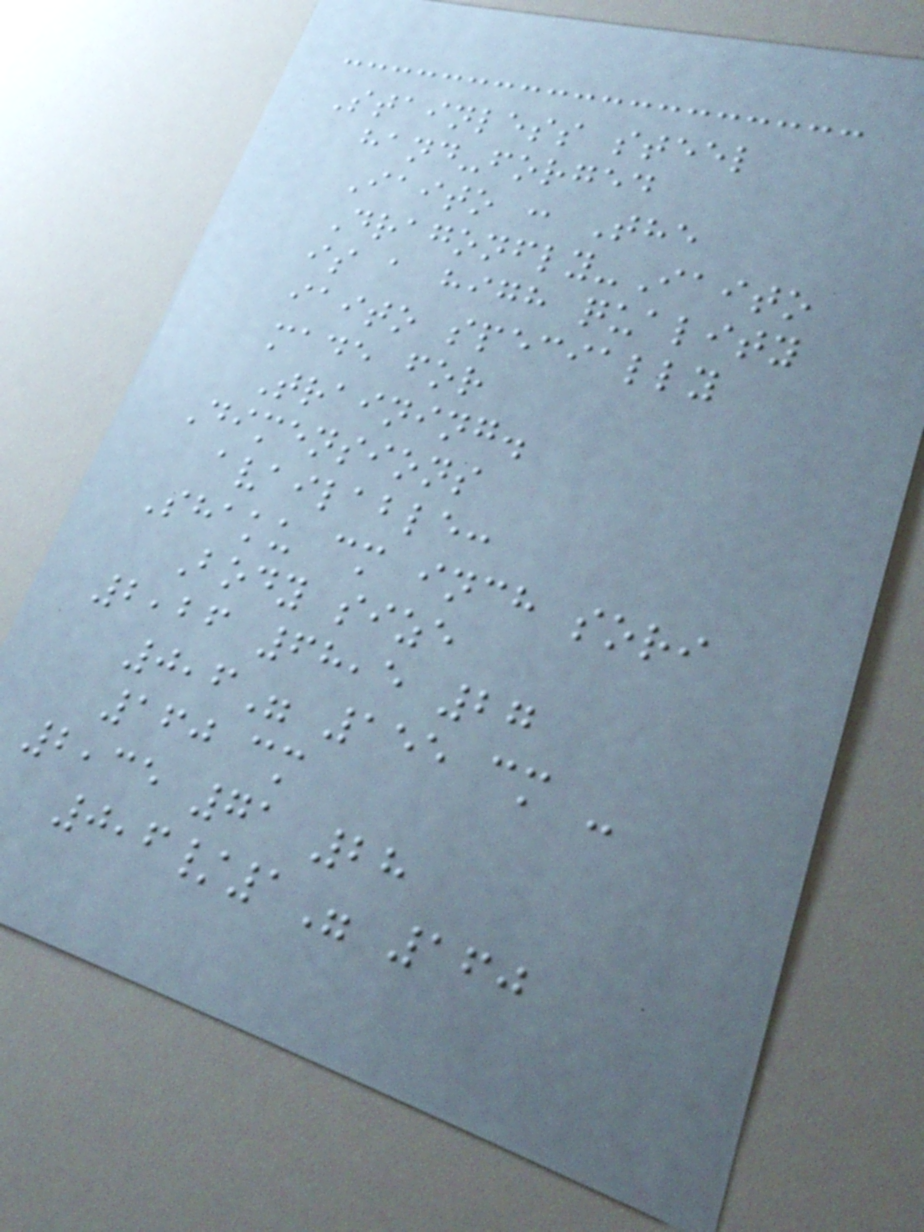Stainless steel
hand-forged
Iaito : The
Dragonfly-Iaito
is a high quality
iaito specially
made for
Training.
Dimensions
available:
Shaku cm inch sori
Body size
2,26 68,5 27
0,6" 155 cm -
160 cm
2,35 71 28
0,6/1" 160
